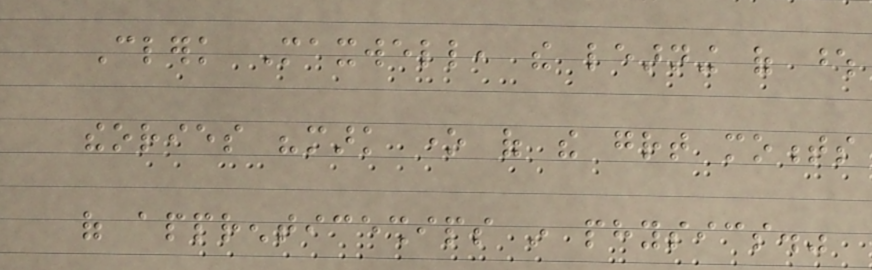Clerk Maxwell, the learning of whose
theories "mark one of the great moments
of apprenticeships in physics."
